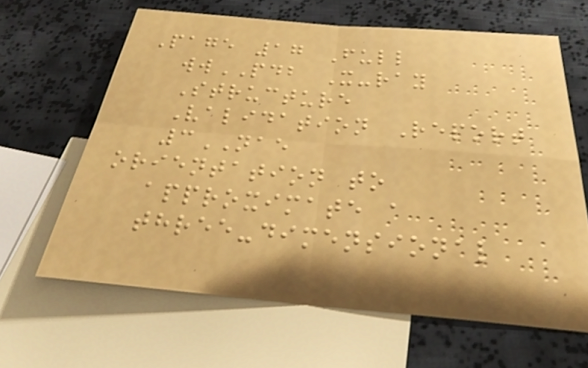Page 17 Full
wwPDB X-ray
Structure
Validation Report
3NAE
orientation to
approximate a
three-dimensional
